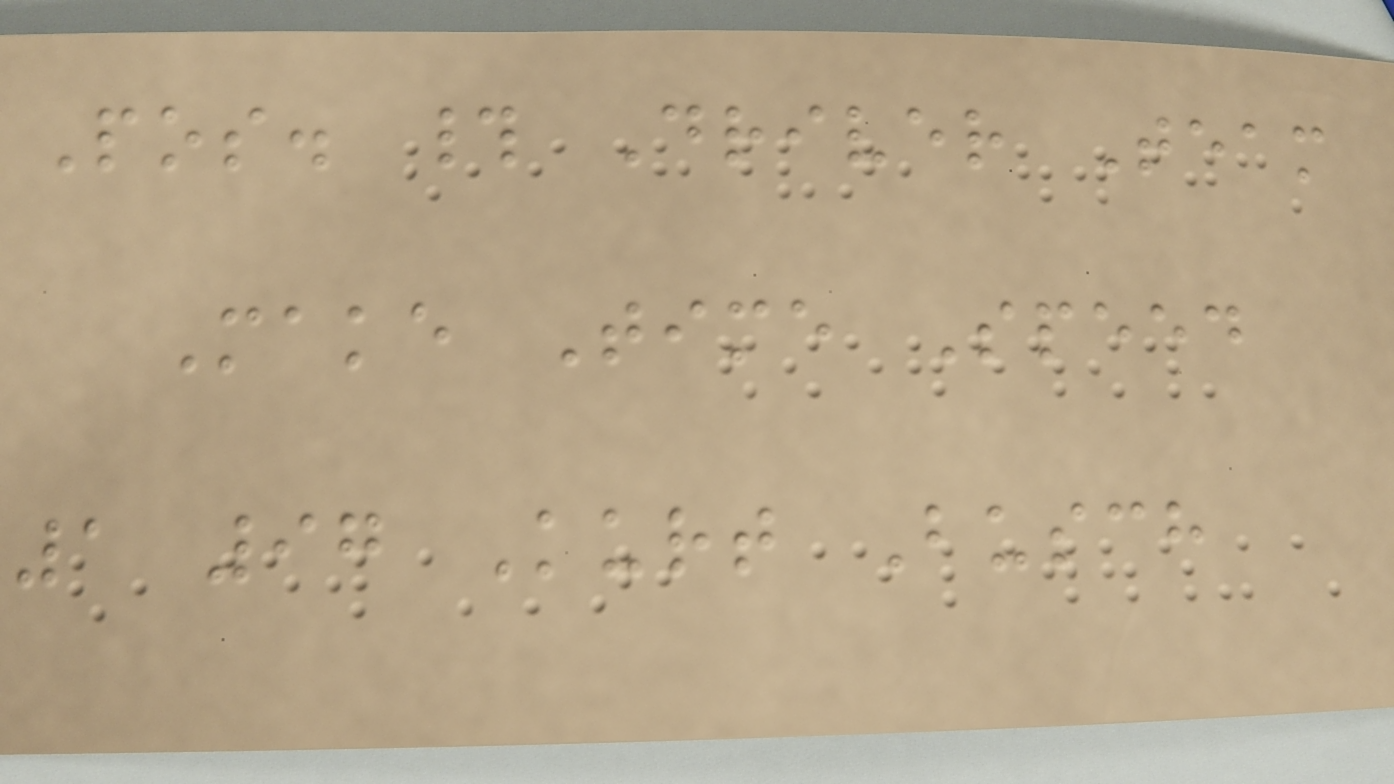Pos. # Driver Team
Make Time Speed
1 97 Kurt Busch
